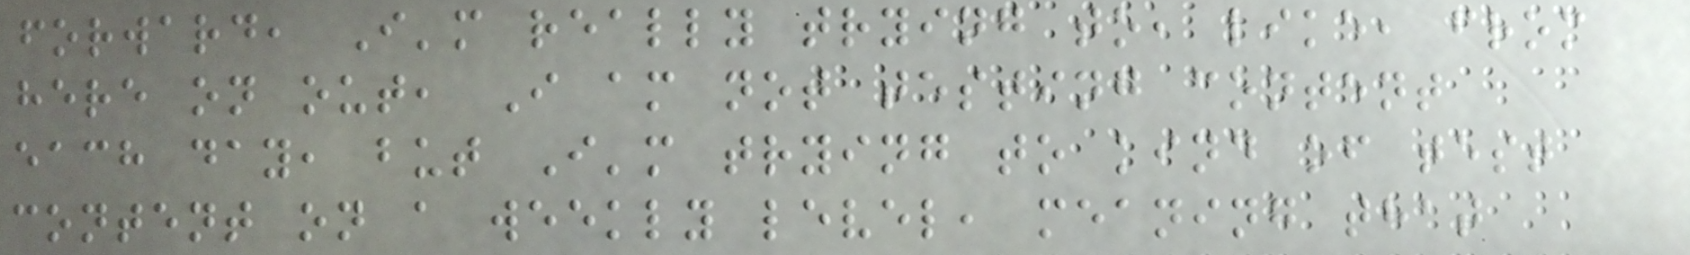forward, I'm really trying to, like, from
here on out, I am not testing content
each day, but I'm trying to kind of test
content on a weekly level, meaning that
